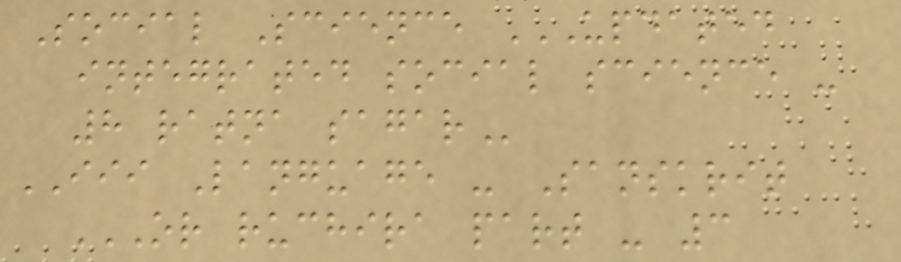Social Science UPDATED
INTEGRATED SOCIAL SCIENCE -
8 RATNA SAGAR
III Language - Sanskrit
OR RUCHIRA PART - 3
